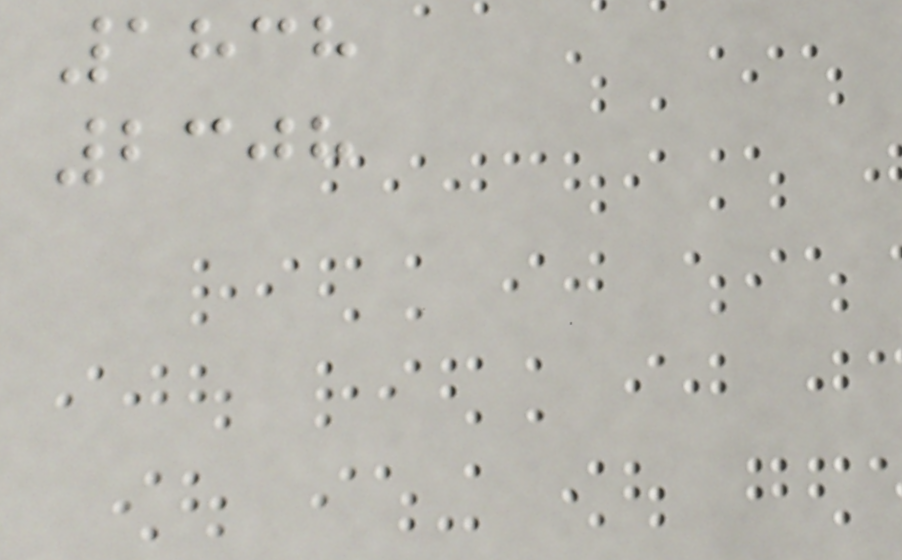1838
2308
